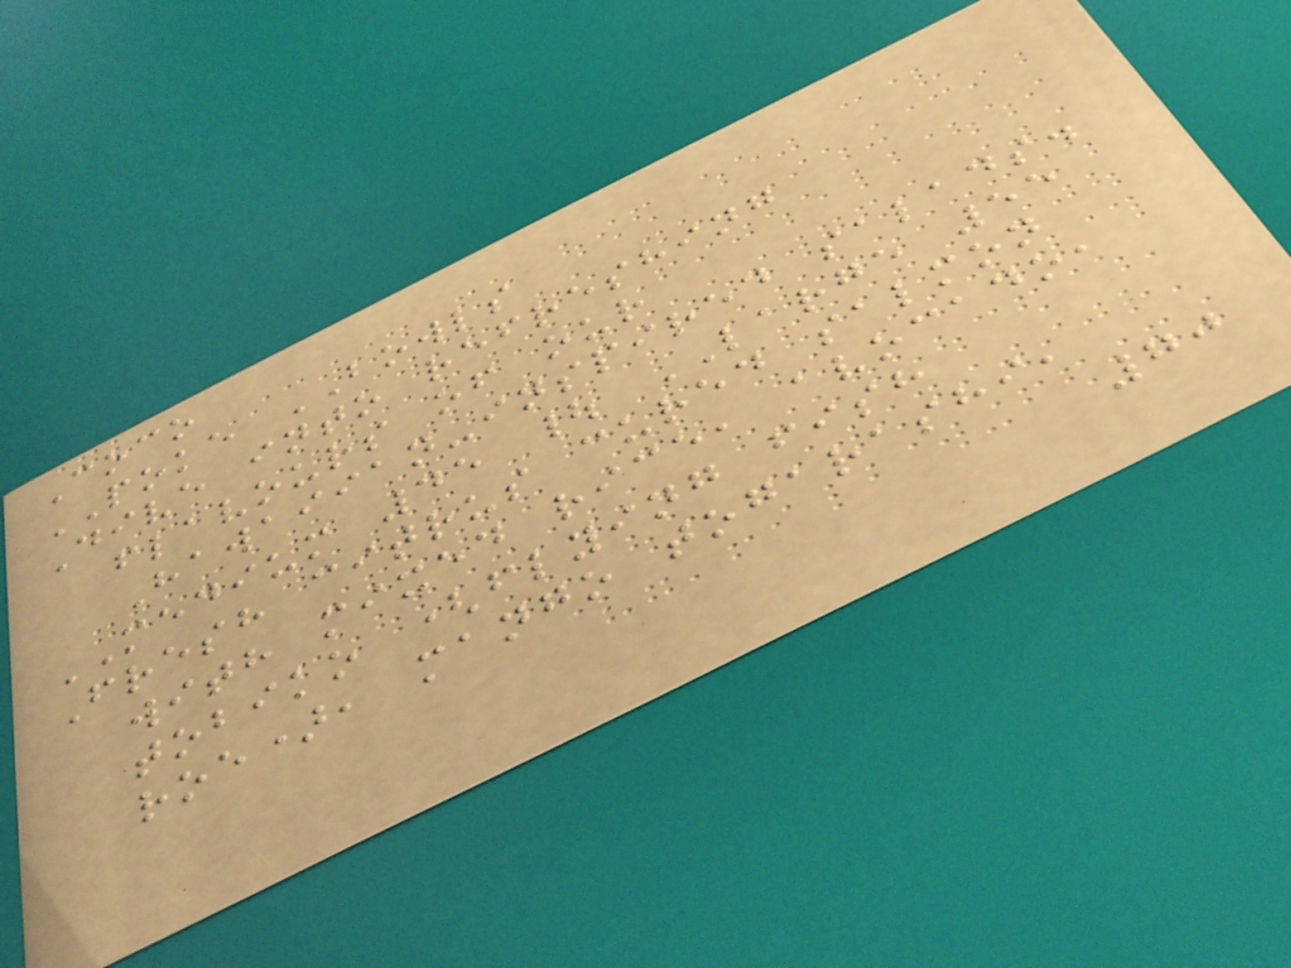Coco
POKE BOWLS
Dive into refreshing
flavours of our
Hawaiian-inspired salads.
MEDIUM 45 | LARGE 55
Fresh citrus cured salmon
with mixed rice, avocado,
tobiko (flying fish
roe), mango togarashi,
70
